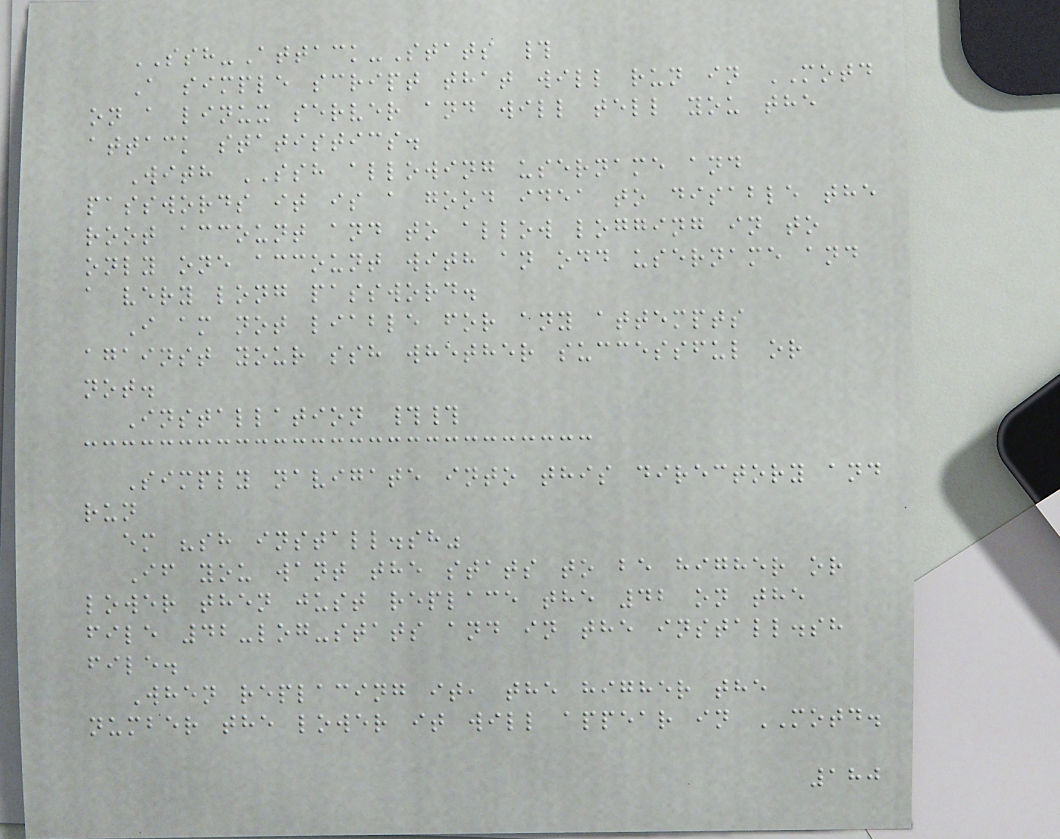SSH-Attack-Stats #
A simple script that will run in MOTD
on a linux server and will tell you the
attack statistics.
With SSH allowing username and
passwords it is a good idea to disable the
root account and to allow logging in to
only one account with an odd username and
a very long password.
I am not liable for any attempts
against your ssh whether successful or
not.
Installation ##
Simply navigate into this directory and
run
em "sh install.sh"
If you want the stats to be higher or
lower then just replace the 42 on the
file 42-log-stats and in the install.sh
file.
When replacing it, the higher the
number the lower it will appear in MOTD.
180
